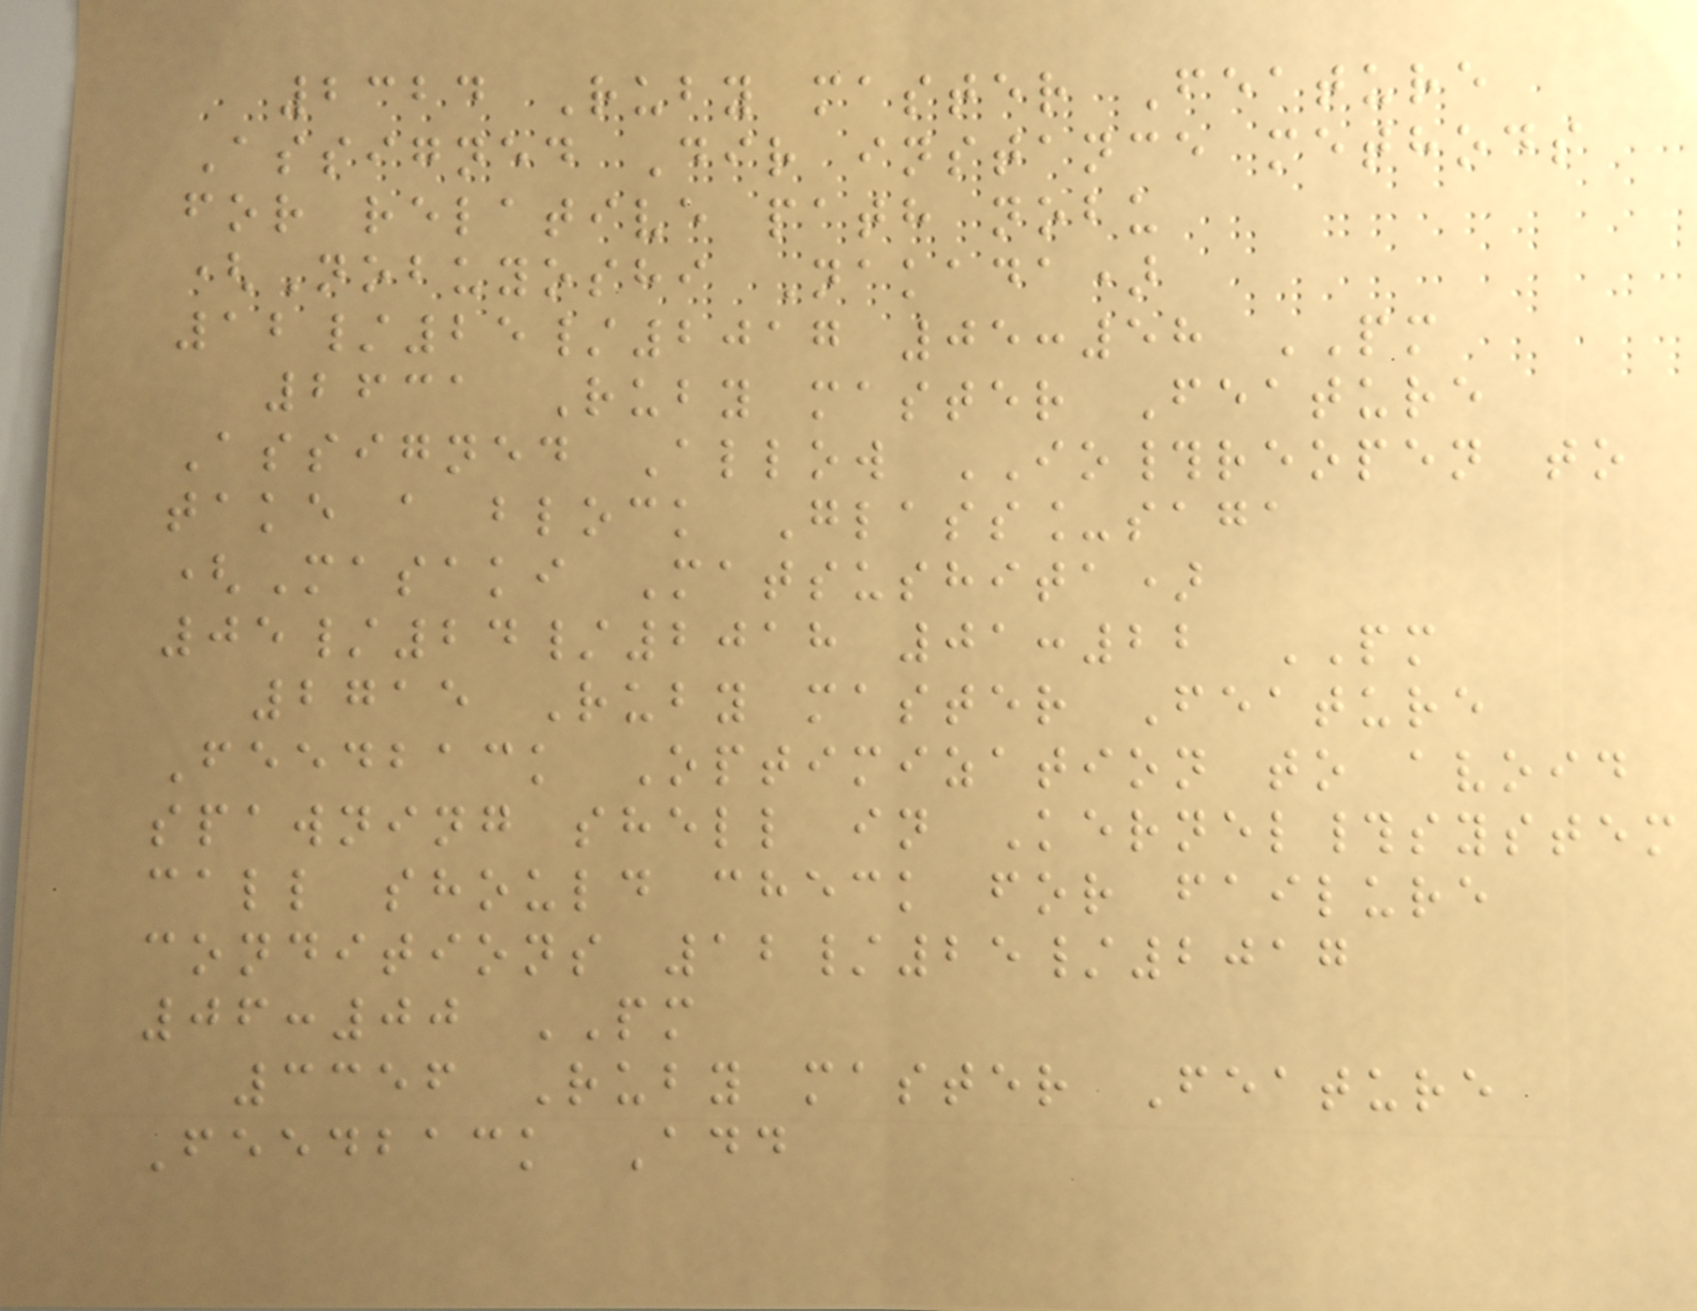2324 Ruby master Feature
Assigned Dir instance methods
for relative path nobu
(Nobuyoshi Nakada)
12/25/2017 05:58 PM
2631 Ruby master Feature
Assigned Allow IO#reopen to
take a block Glass_saga
(Masaki Matsushita)
05/24/2018 01:22 PM
2715 Ruby master Feature
Feedback Optimization to avoid
spawning shell in Kernel#system
call should check for failure
conditions 12/25/2017
06:00 PM
3356 Ruby master Feature
Feedback Add
